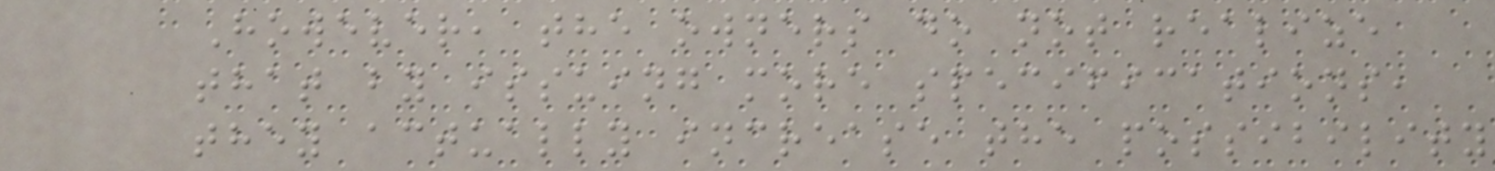However, the owners do not realize
that by issuing more specifications,
they actually increase the possibility
